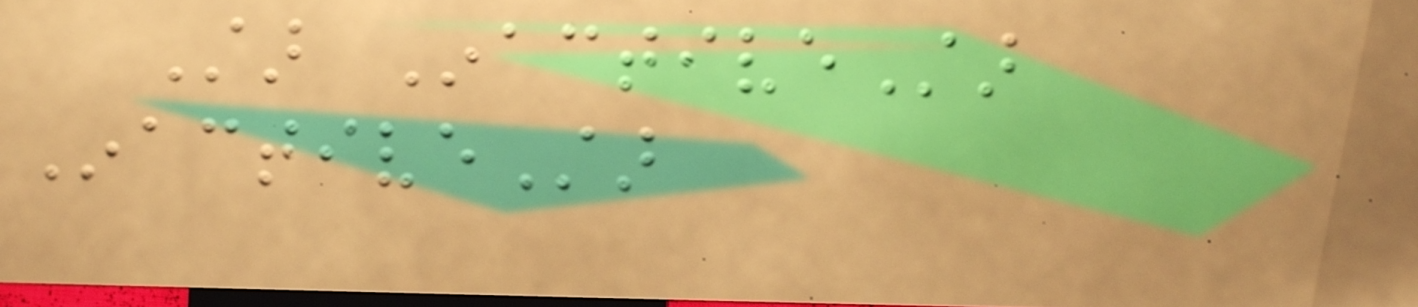Star InactiveStar
InactiveStar
